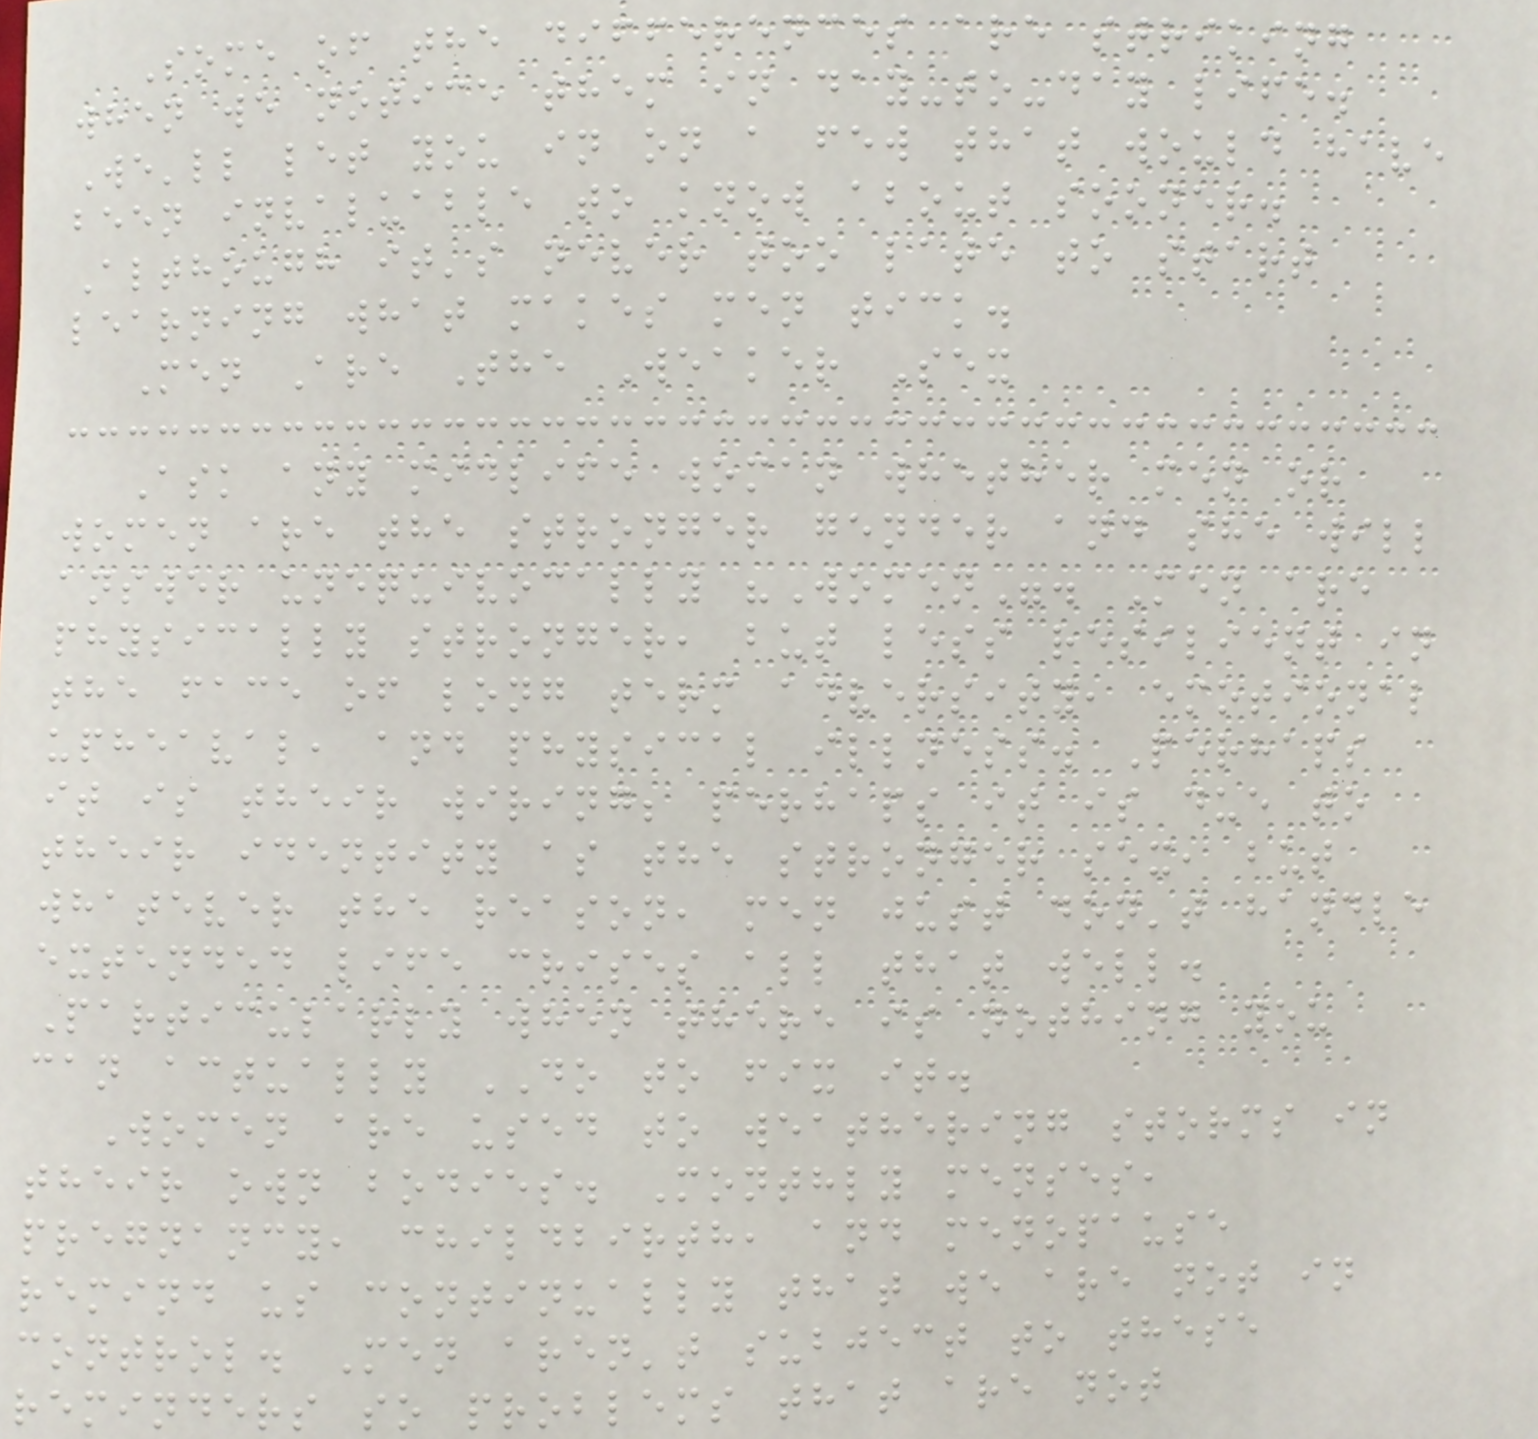Some of the differences are striking
when we notice them in day-to-day life.
We'll let you in on a few that would have
been invaluable to know about sooner.
Although it's never too late to start
learning what makes men tick.
Men Are The Weaker Sex
Ask any midlife woman whether men or
women are the stronger gender and she will
answer unequivocally "Women". Men are
physically stronger, but less resilient in
the face of long term adversity, emotional
upheaval, and physical illness. Perhaps
it is their wiring; perhaps it is due to
their identity as the stronger sex, but
whatever the reason, men just don't handle
extended life crises all that well.
Particularly when there is nothing you
can actually DO to fix it.
Women are used to weathering storms in
their own bodies. Monthly menses,
pregnancy, childbirth, and menopause
remind us continually that we are not in
control. Men aren't subject to these
reminders so problems that are not
